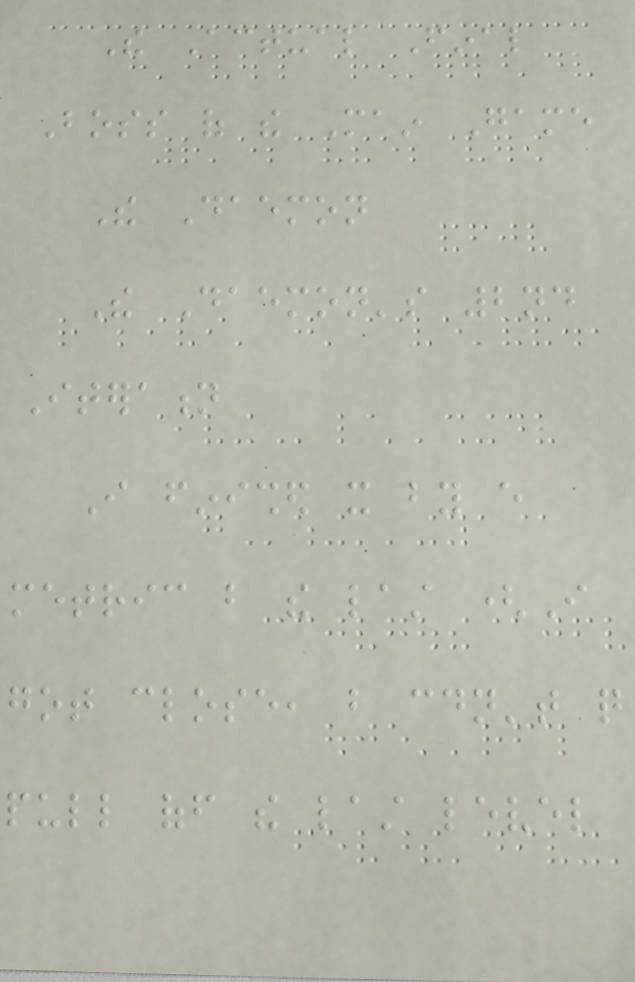The Actual Final
Boss of the Main Game
The Daemon
The Daemon's 2nd
Iteration
I finished it by every
metric but the last (I
got close, but couldn't quite
pull off the last level
